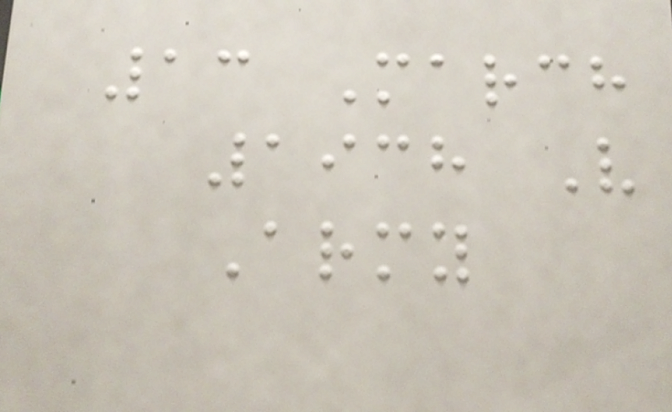13 March
1938 V
Army
